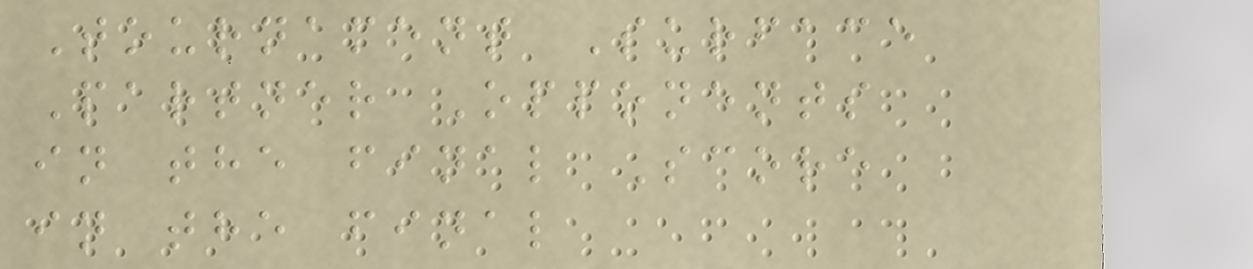Tournament Surface
Partner Opponents
in the final Score
in the final
